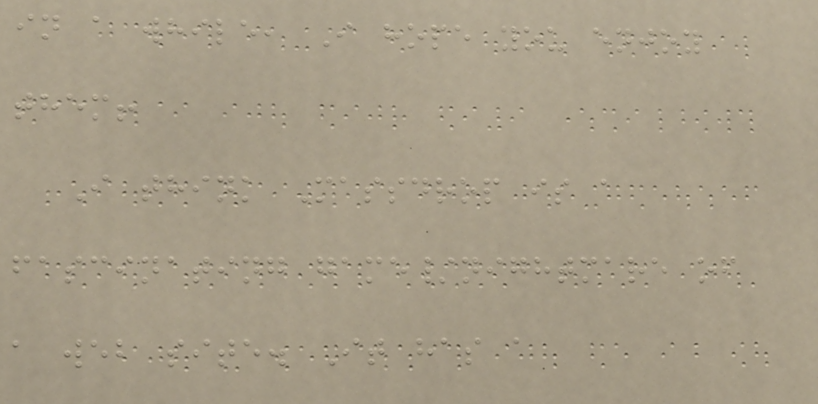in a while, I hope you enjoy
them!
I think Massdrop is a
fascinating game/nightmare of
a web site. It has a
